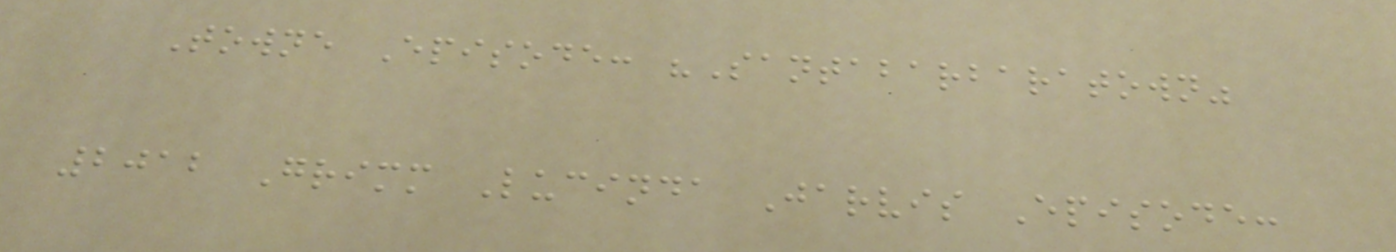Towne Episode: "Santabarbaratown"
2012 Grimm Lucinda Jarvis Episode:
